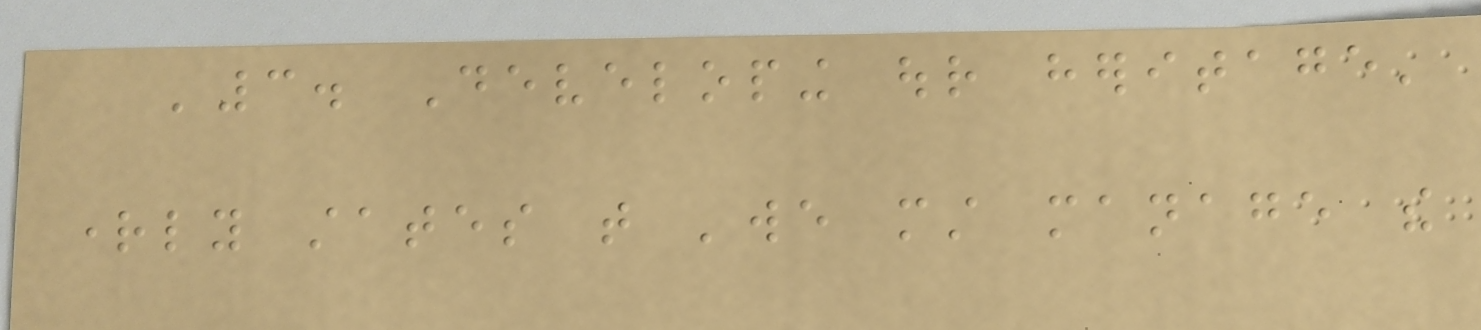'3. Developing our heritage'
rightly states that 'we must manage the
